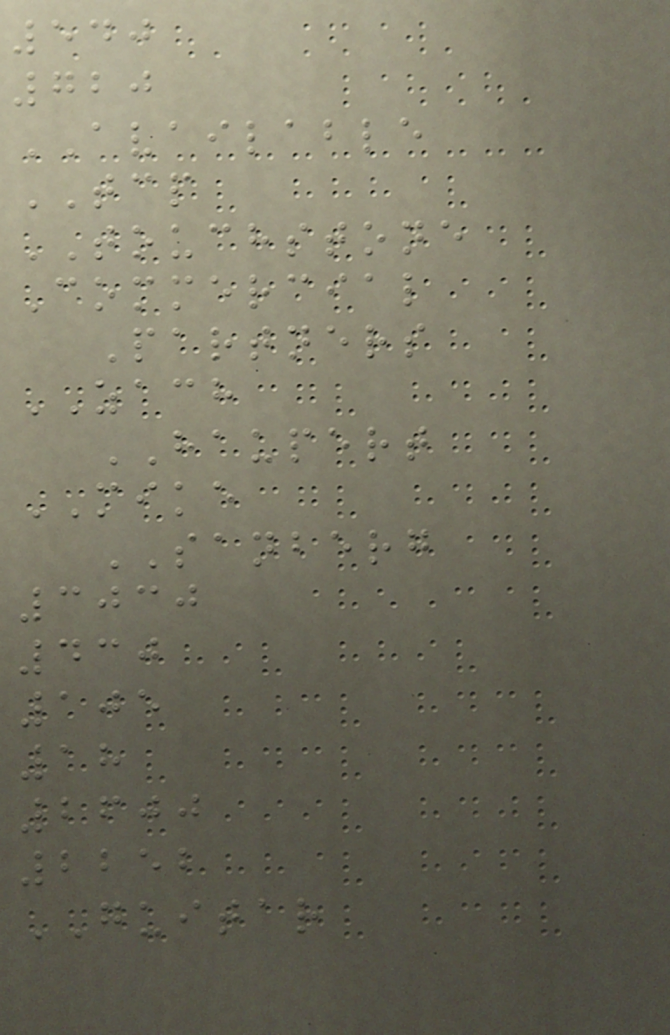540
720
AVAILABLE
TCP
TOUCHSTONE
Commercial
Partners
ZACH
HAUPERT
MIKE
SANBERG
3030
430
105
18
2600
2252
GUITAR
